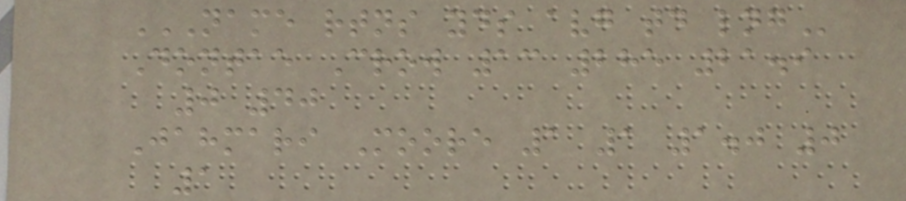NAME RTNS YDS AVG TD LNG
Dontae Crow 13 285 21.9
0 40
Jahmari Moore 1 1 1.0 0
1
